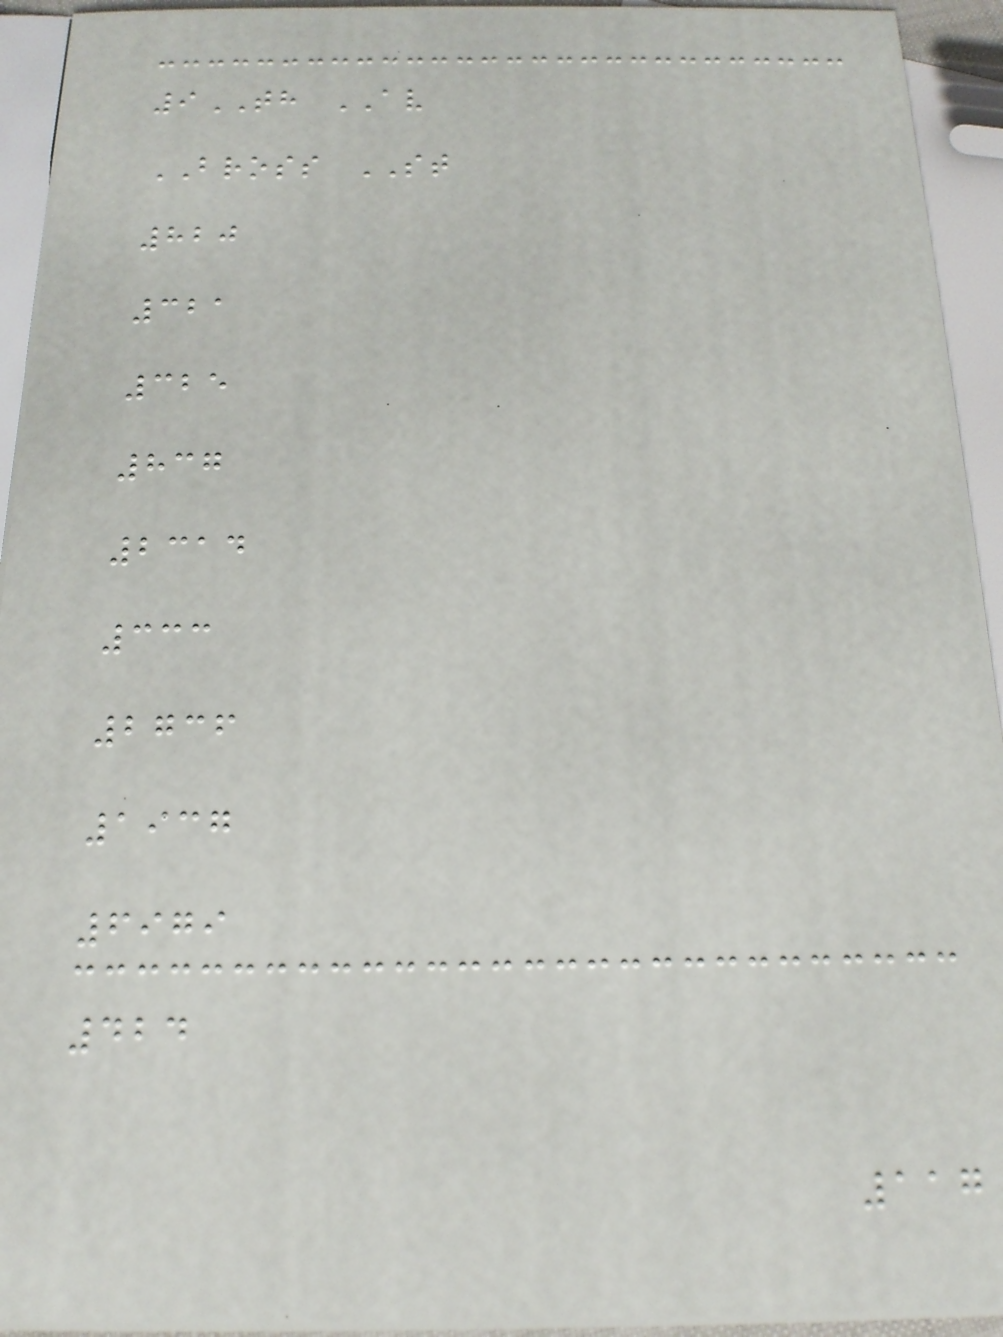9TH AV
BROSS ST
820
321
325
837
2314
333
2736
1937
6979
424
117
